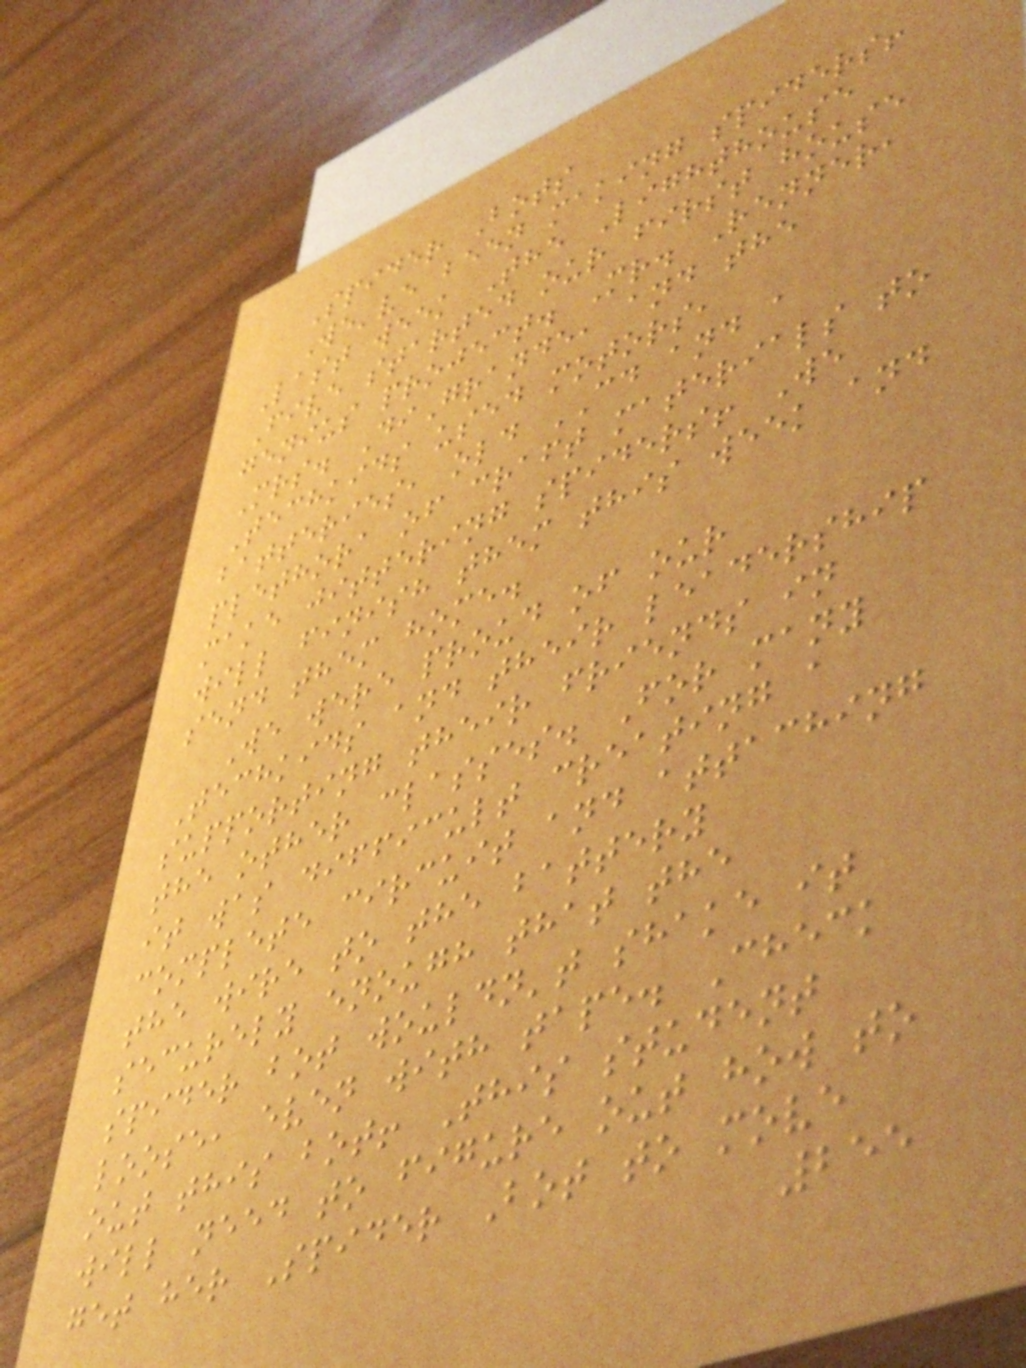Spider Bots
We've been making spiders!
Last week The Lighthouse
Five started our first house
genius project. Mr. Renner,
Mrs. DiGrande, and the
Techkids used motors,
batteries, old CD and a
plethora of craft materials to
make jittering spiders! We
will finish them this week and
send them home.
We were proud of our
Techkids and their leadership
supporting their friends in
the other classes. For many
it was difficult creating a
complete circuit and attaching
the wire to the battery
securely enough that the
spider bot wouldn't shake it
loose, even with tape. Check
out this bot! This student
will need to figure out how to
get her Spider Bot to move
255
